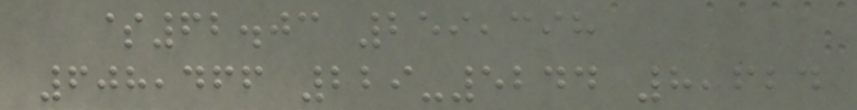$62.03 259,398
608,466 229-5244 8,624
